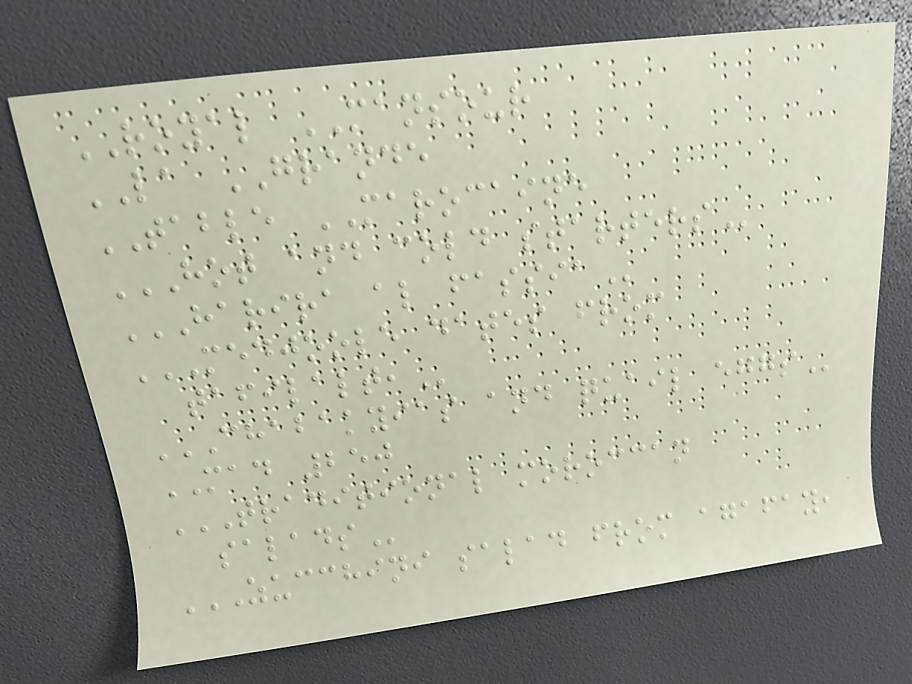ROYAL MANSOUR
LA GRANDE
TABLE MAROCAINE
HOT AND COLD STARTERS
HARIRA AL FASSIA
MEDJOOLE DATES FROM
TAFILALT,
CHABAKYIAS AND QUAIL EGGS
MAD 250
TRADITIONAL MOROCCAN
SALADS
ZUCCHINI SALAD FROM AGAFAY,
